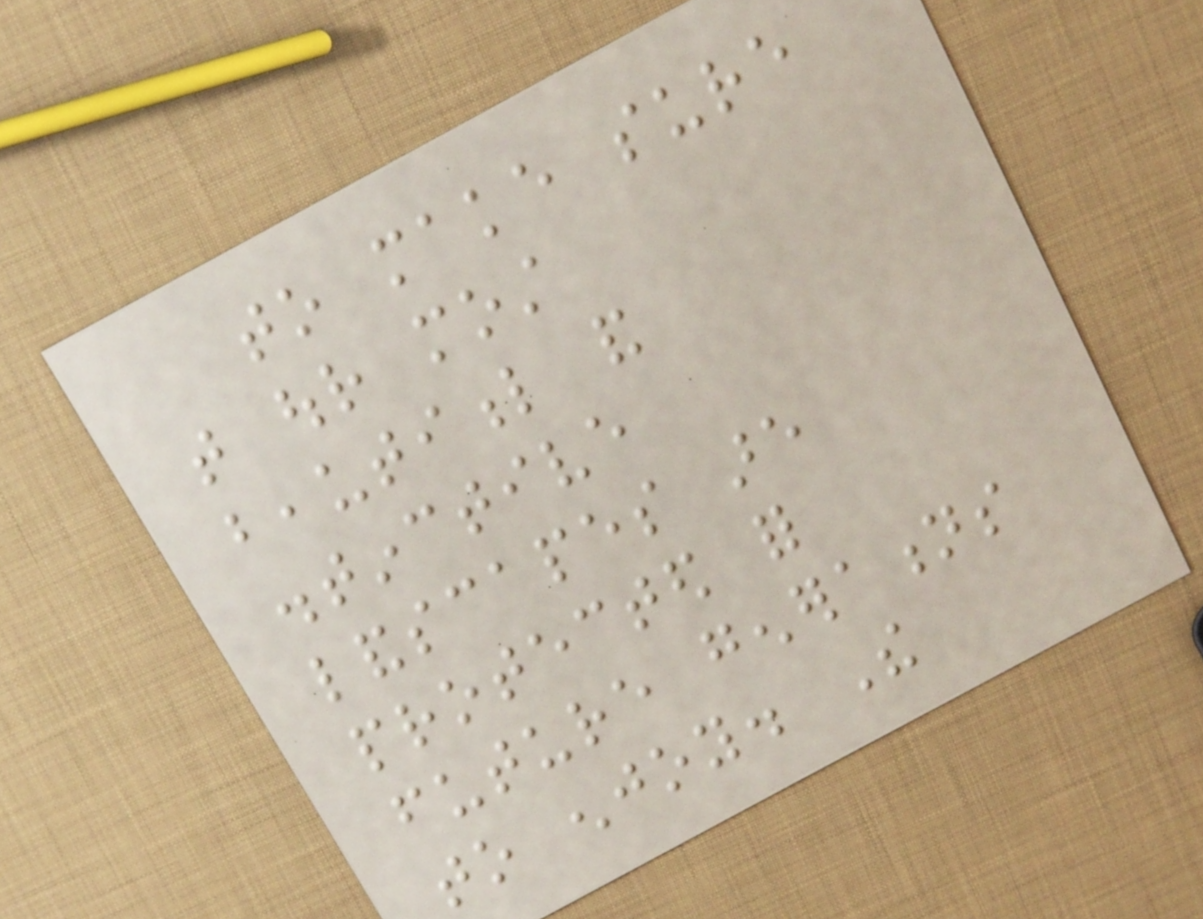to make sure
that our most
beautiful and
distinctive
landscapes are
protected for
future generations
to enjoy. The
